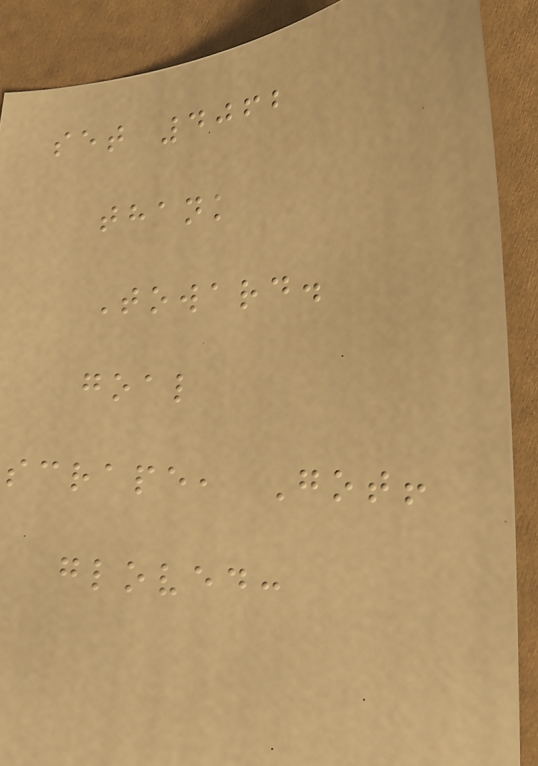set 4062
thank
Toward.
goal
scrape, Got!
gloved:
